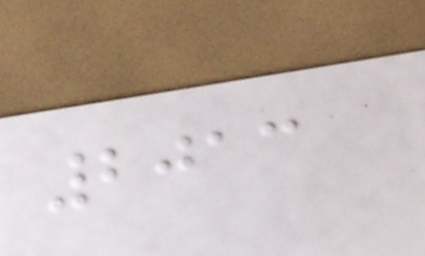2013
